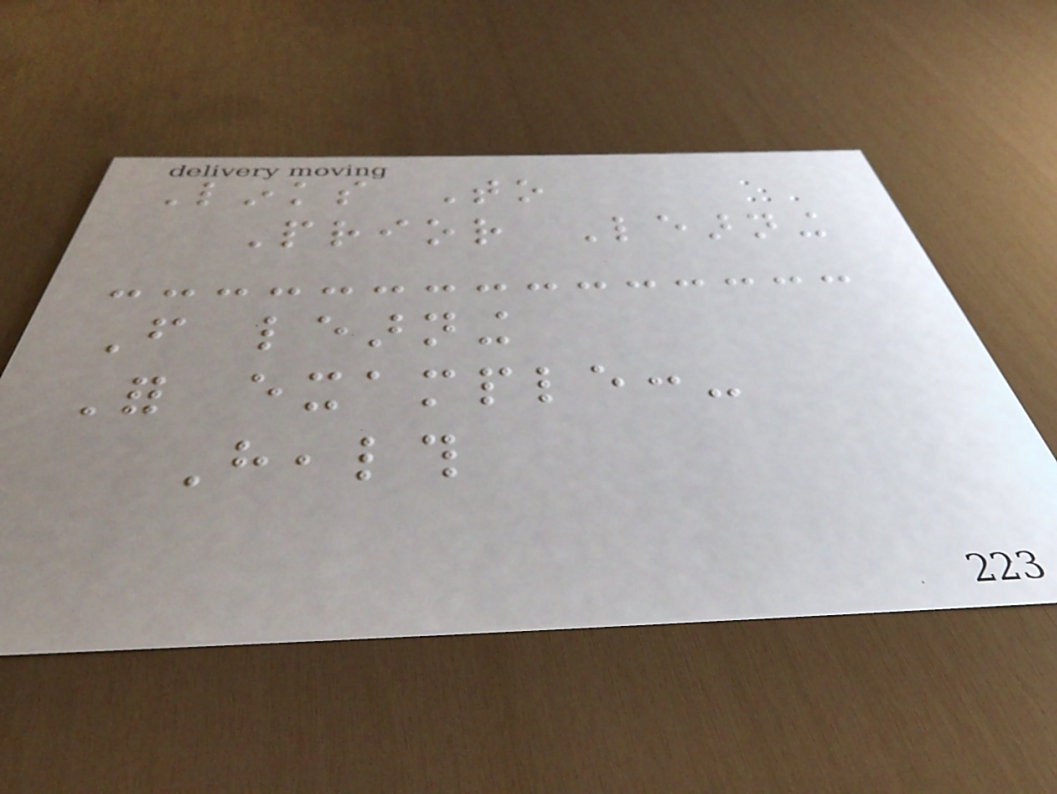Links To
Prior Learning
From learning
For example:-
Health
